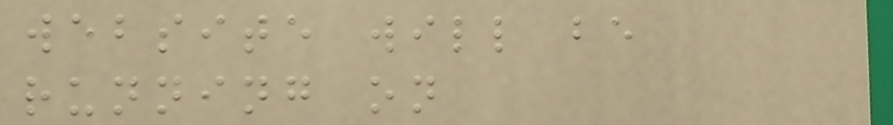website will be
running on
